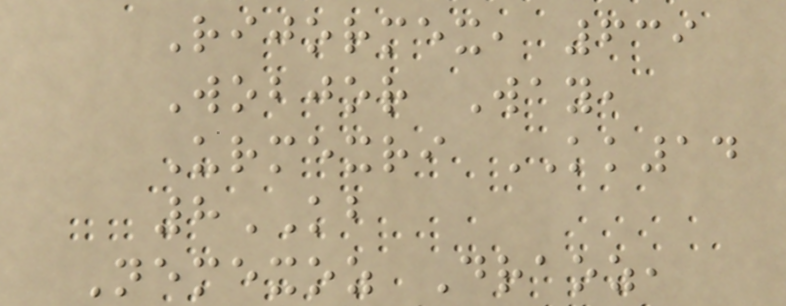Rijormex, 639
Wobjor Way,
Urmexri KK14
8KB
Nemexoz Draoz,
